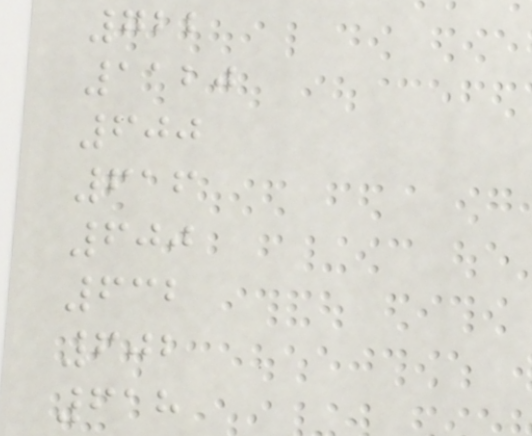722
1120
600
616
600
632
602
618
